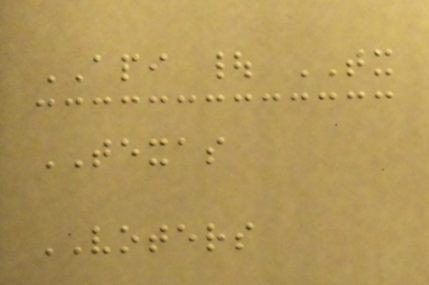API | TX
TEXAS
VOTERS
